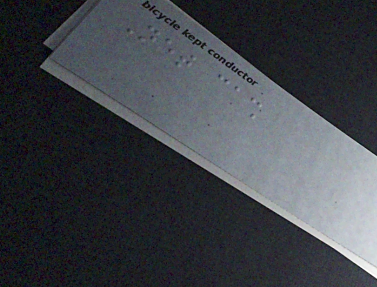Net cash
